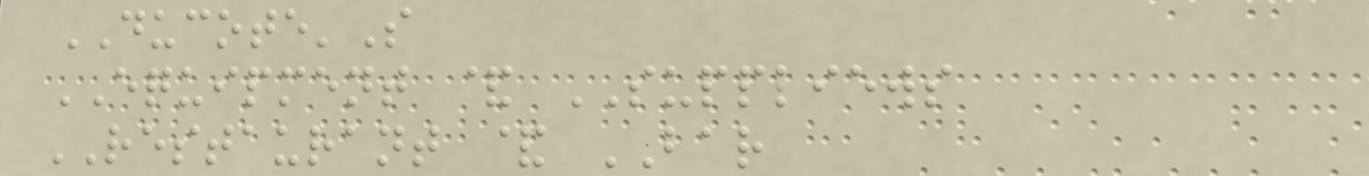DUCOTE'S
EQUIPMENT & SUPPLIEWS
RESTAURANT & BAR
